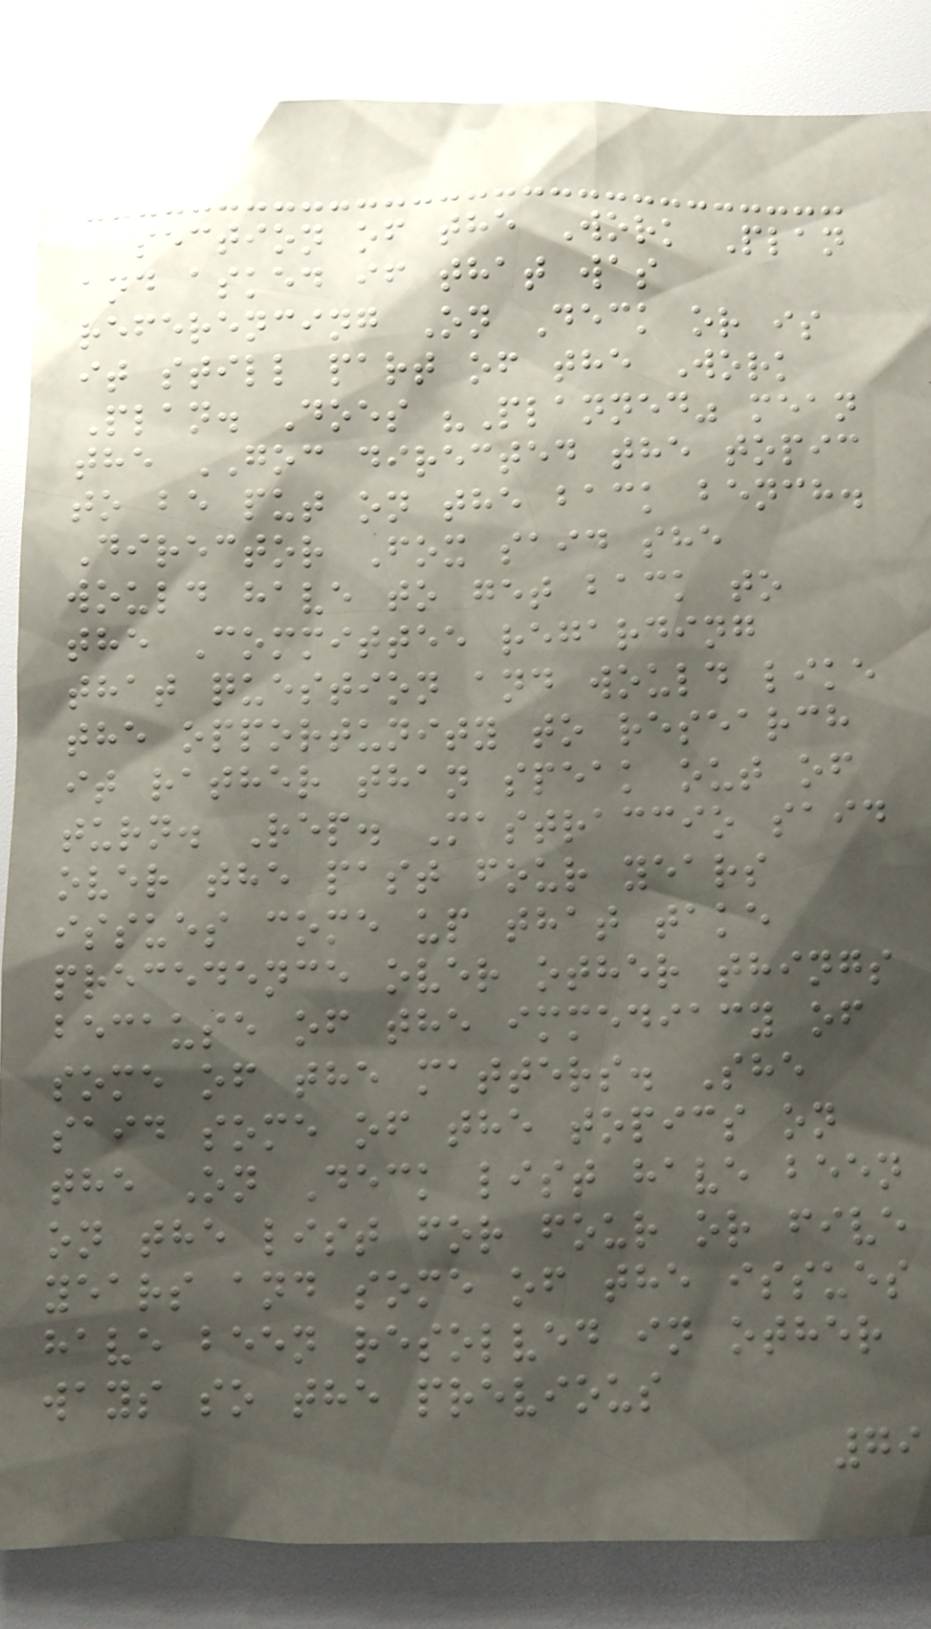section of the Work Plan
and asked if that was
referencing On Deck or is
it still part of the Work
Plan. Does "Planned" mean
the GOC directed the topic
to be put on the back bench.
Director Fox said she
would have to get back to
the Committee regarding
that question and would like
the opportunity to research
it rather than speak out of
turn. Rep. Mastraccio said
over the past four years
issues come up that take
precedence over other things
because of the immediacy of
some of the matters. She
said some of the topics on
the On Deck list have been
on the list for four or five
years and some of the issues
have been resolved in other
ways so the previous
79
